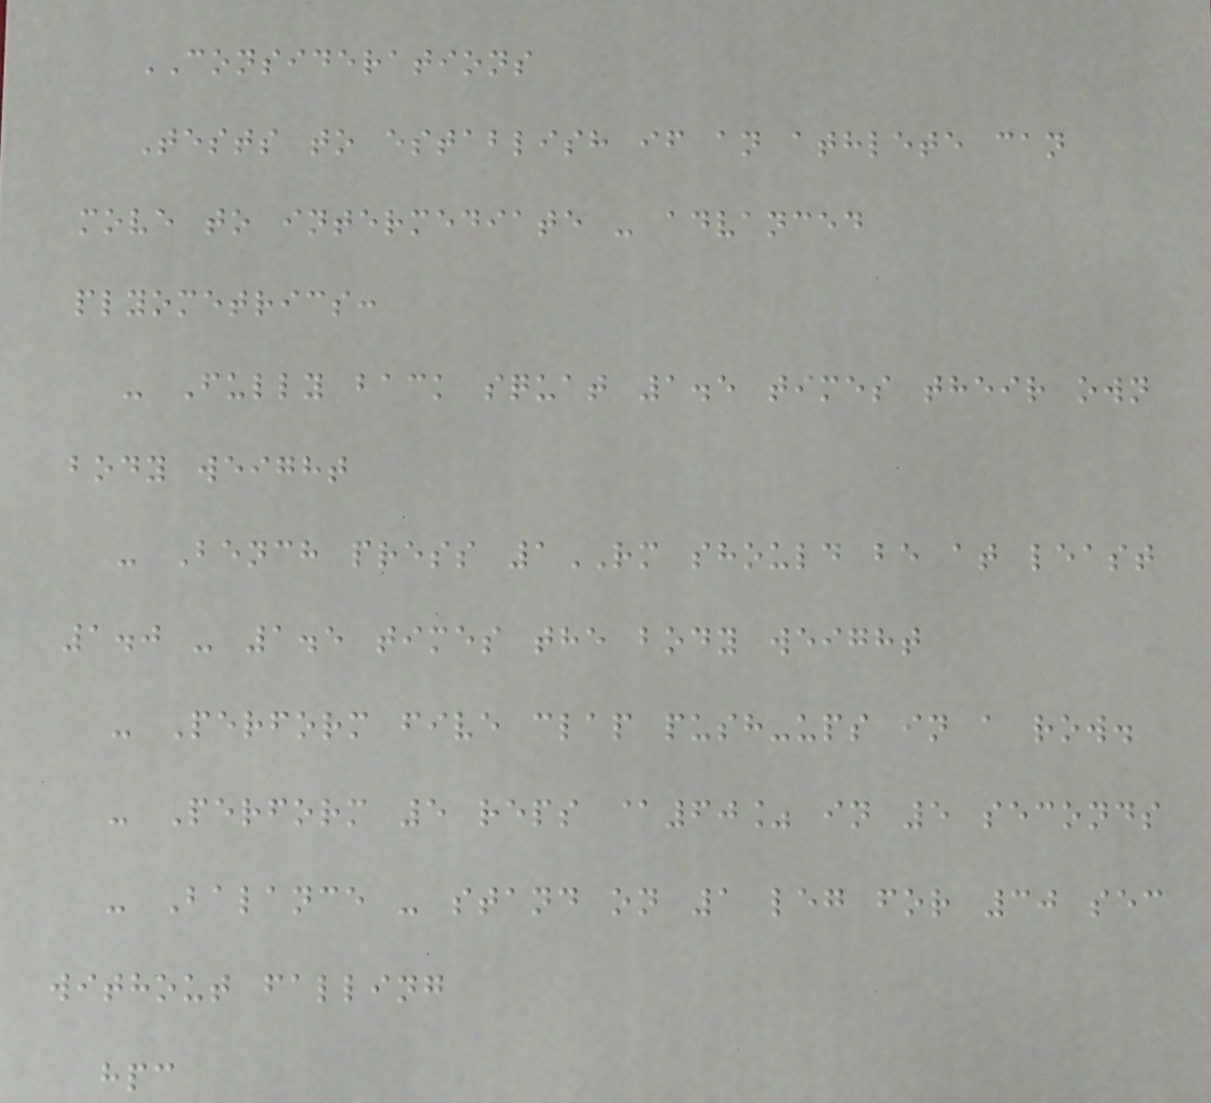CONSIDERATIONS
Tests to establish if an athlete can
move to intermediate - advanced
plyometrics:
- Fully back squat 1.5 times their own
body weight
- Bench press 1RM should be at least
1.0 - 1.5 times the body weight
- Perform five clap push-ups in a row.
- Perform 5 reps @60% in 5 seconds
- Balance - stand on 1 leg for 30 sec
without falling
hpc
